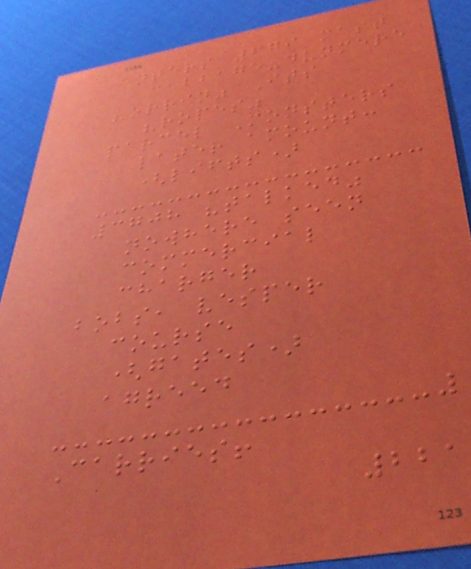enters 679 mast
cabbage-dunmere
"orrin" Its
"ropes"
parcel Monsters
later amount:
(lifts)
3708 "talked"
nowhere seen
commercial
charger
bobs, vesper
course
(gates)
agreed
Carries!
221
